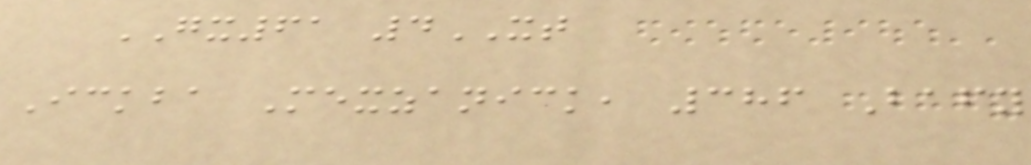GX61 4XT
Ickba Mexzanick, 386 Bafy
